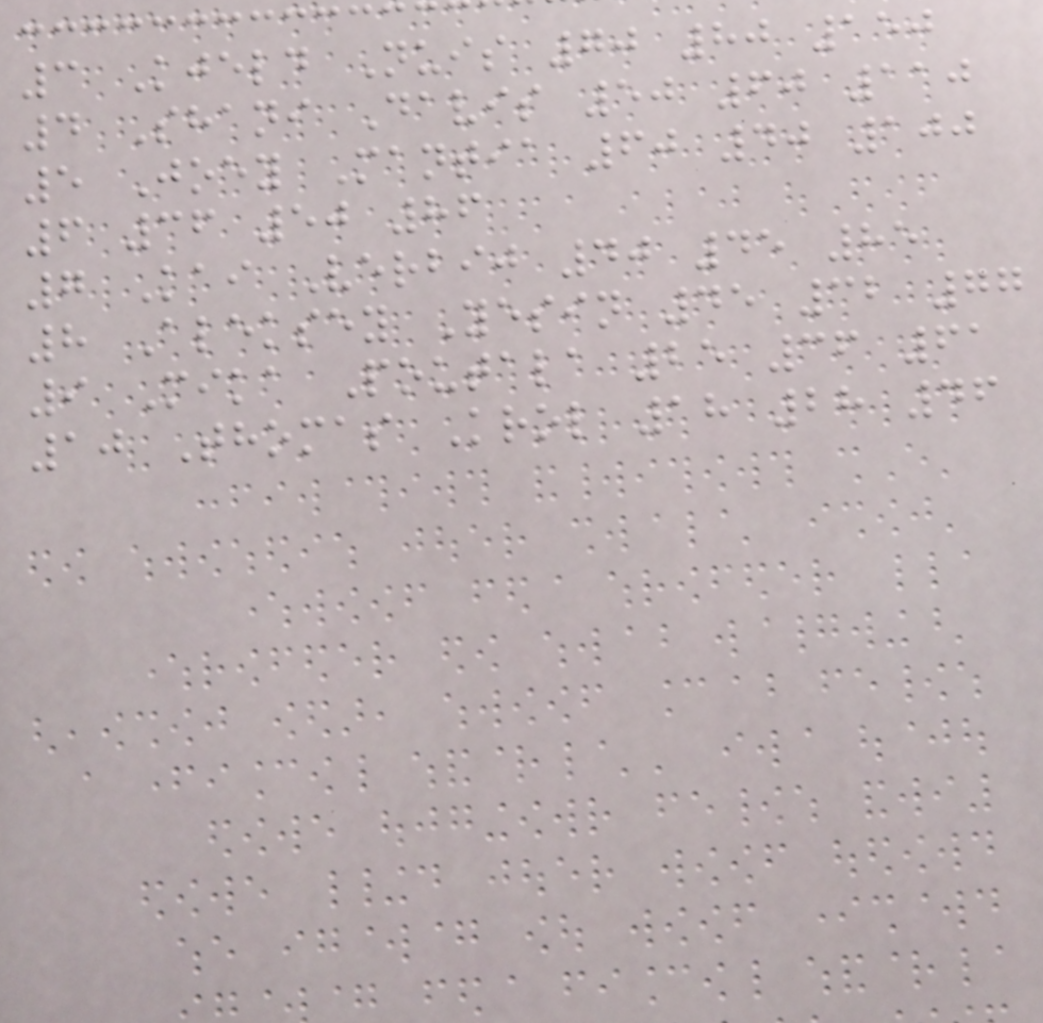3 Kjeld Nuis 70 80 150
4 Shani Davis 50 60 110
5 Joey Mantia 60 40 100
6 36 50 86
7 Kai Verbij 40 45 85
8 Aleksey Yesin 45 32 77
9 Mika Poutala 25 36 61
10 Thomas Krol 18 28 46
